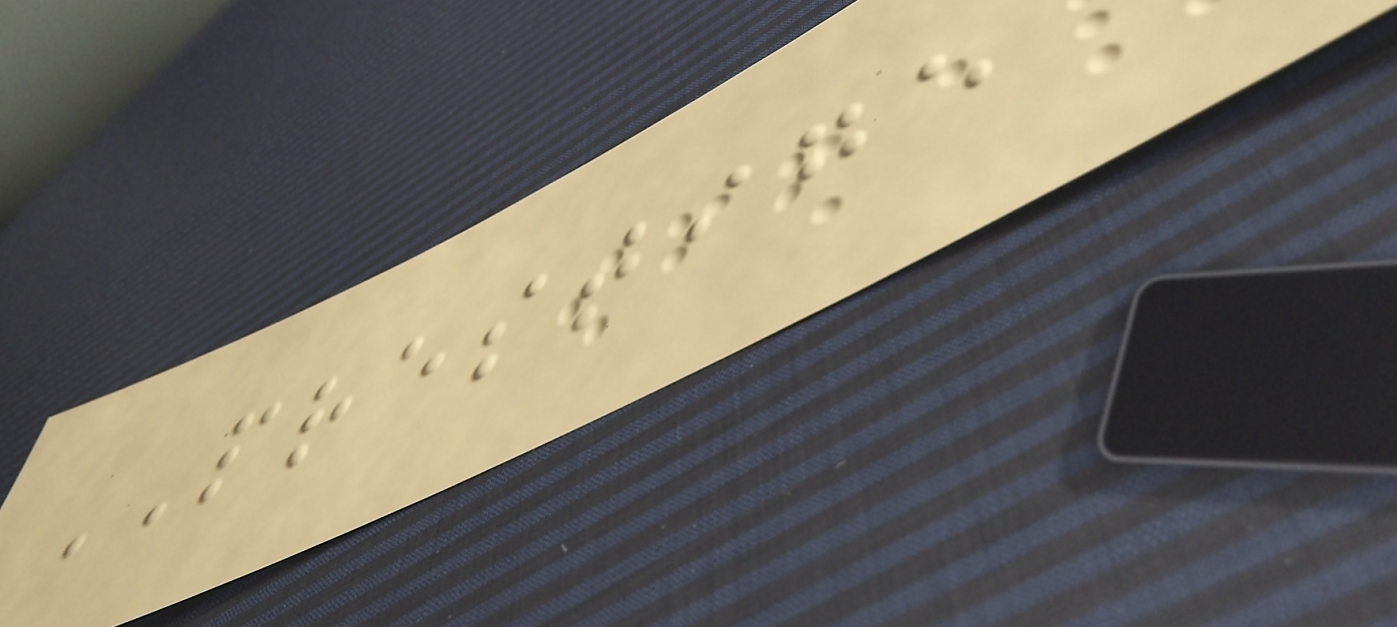PRESTIGE
